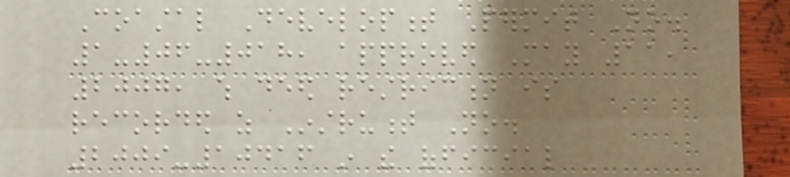Coastal Development Permit No.
1-06-018, approved May 11,
2007, which deed restriction is
recorded as Instrument No.
2009-10416 in the official
